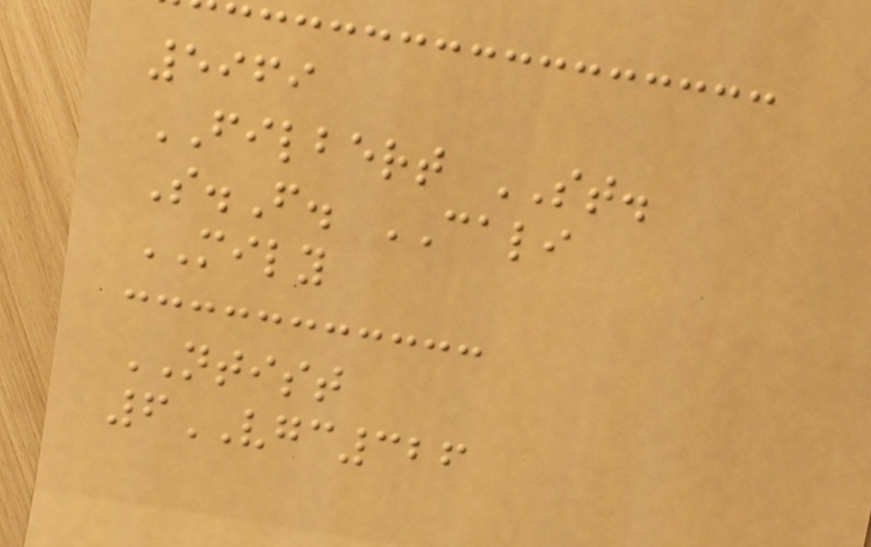5969
FILBERT ST.
S.F. CALI
MILY
NTIST
6VGC326
